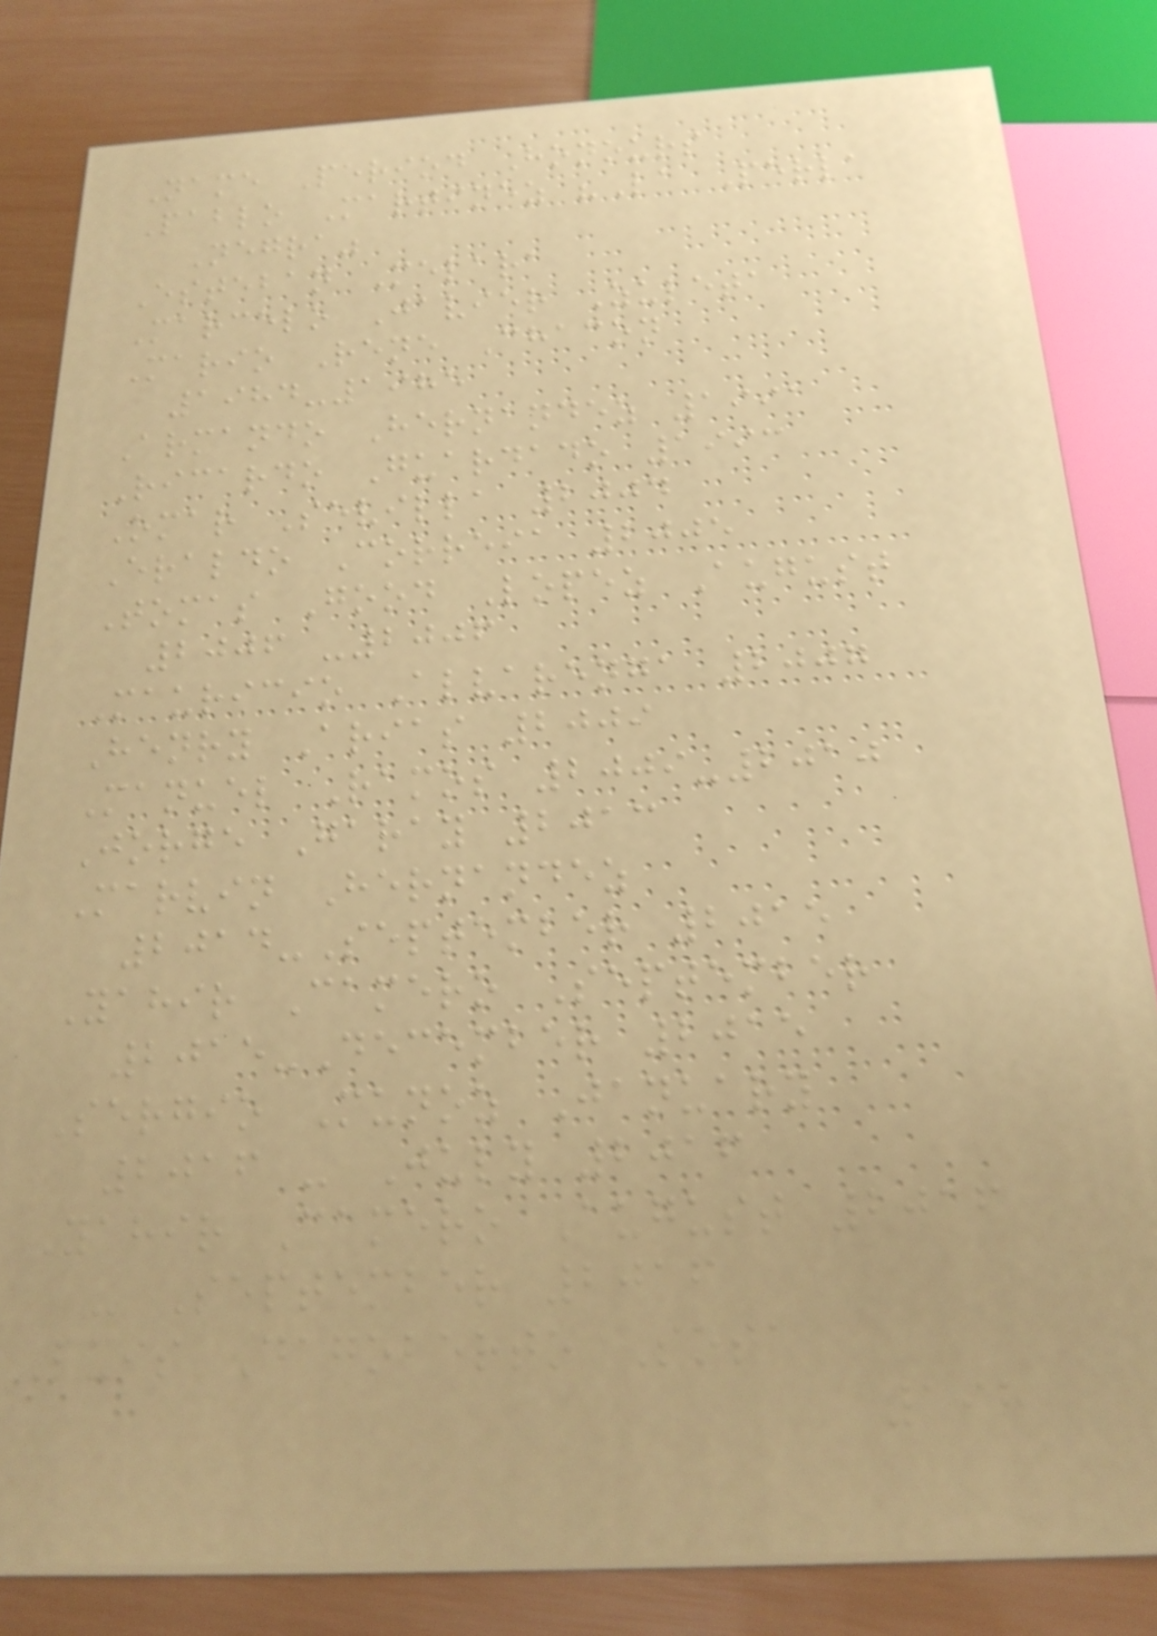Name Period Honours
Pablo Martinez "La Perla
Negra"
Esteban Melara
Marcelo Javier Zuleta
Mario Rene Chacon
1984-1985
Armando Hernandez 1991
Ricardo Guardado 1993
Omar Sevilla 2004
Eraldo Correia 2005
Tomas Good Lopez August
2006 -2006
Mauricio Alvarenga 2007
Henry Arias 2009
Manuel Ramos 2009-2010
Jorge Garay 2013
Marvin Hernandez
2014-September 2015
Yahir Camero September
2015-December 2015
Sergio Munoz January
2016 - July 2016
Yahir Camero August 2016
- September 2016
Luis Dagoberto Sosa
198
